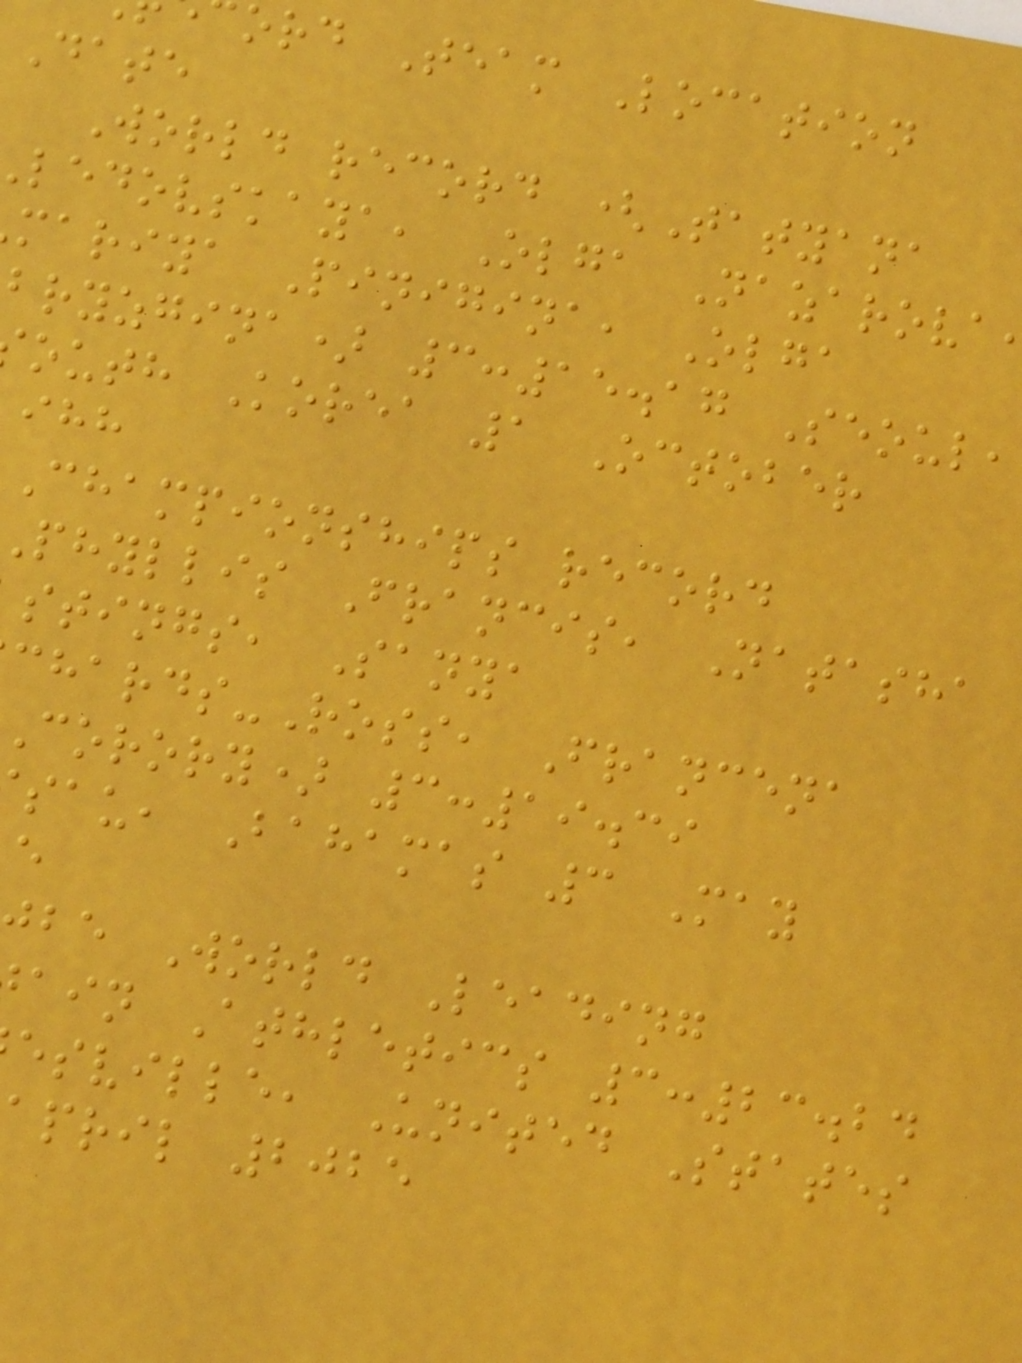ord Team Location
Date
World record (Tatyana
ledovskaya, Olga Nazarova
mariya Pinigina, Olga
bryzgina) 3:15.17 Seoul,
outh Korea 1 October
Championships record
phyllis Francis, Natasha
stings, Sanya
chards-Ross, Francena
corory) 3:19.39
sau, Bahamas 3 May
be World Leading
ain Athletics 3:23.24
esville, United States
april 2025
